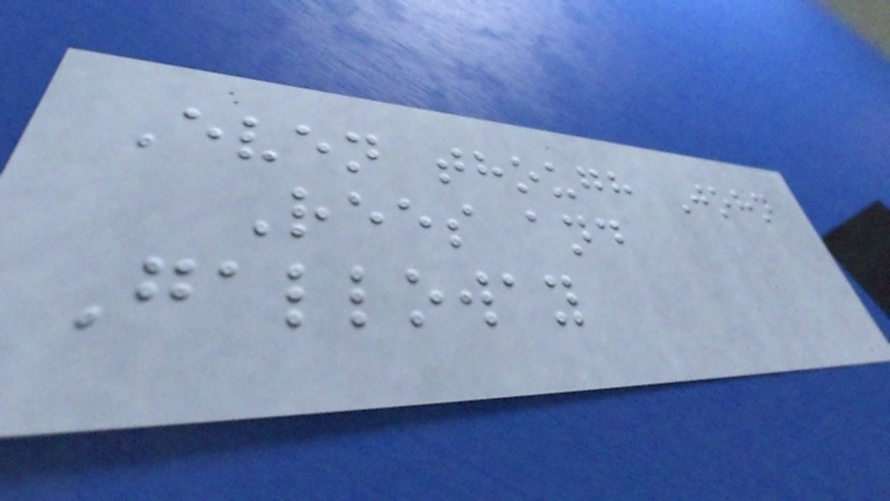Even though John
Rees and
Galloway
